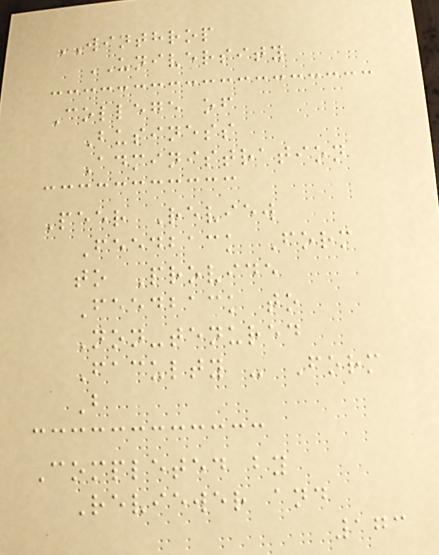WINTHROP
UNIVERSITY
College of
Business
Administration
Peer Review
Feedback Form
to Provide
Feedback to
Non-tenured
Faculty - Form
B
Completed by
Reviewer and
173
